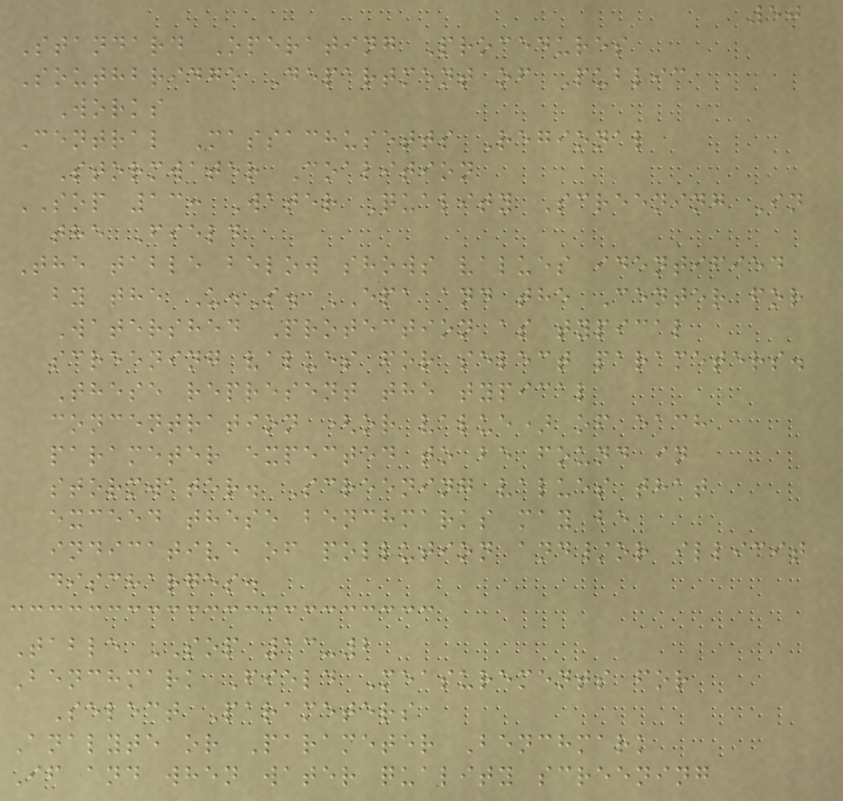50
Standard Operating Procedures
Southbridge Department of Public
Works
Central Massachusetts Regional
Stormwater Coalition
SOP 13: Water Quality Screening In
the Field
The table below shows values identified
by the U.S. EPA and the Center for
Watershed Protection as typical
screening values for select parameters.
These represent the typical
concentration (or value) of each
parameter expected to be found in
stormwater. Screening values that
exceed these benchmarks may be
indicative of pollution and/or illicit
discharges.
Table SOP 13-2
Benchmark Field Measurements for
Select Parameters
Analyte or Parameter Benchmark
If and when water quality screening
